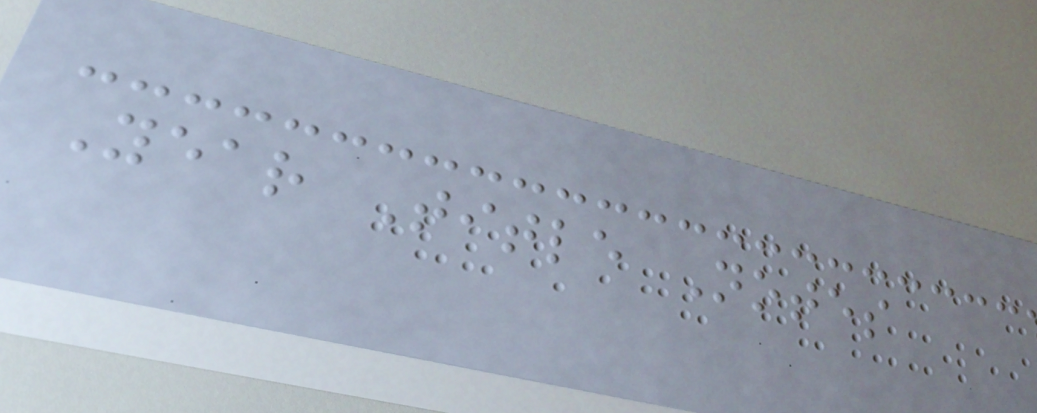Year Title Notes
